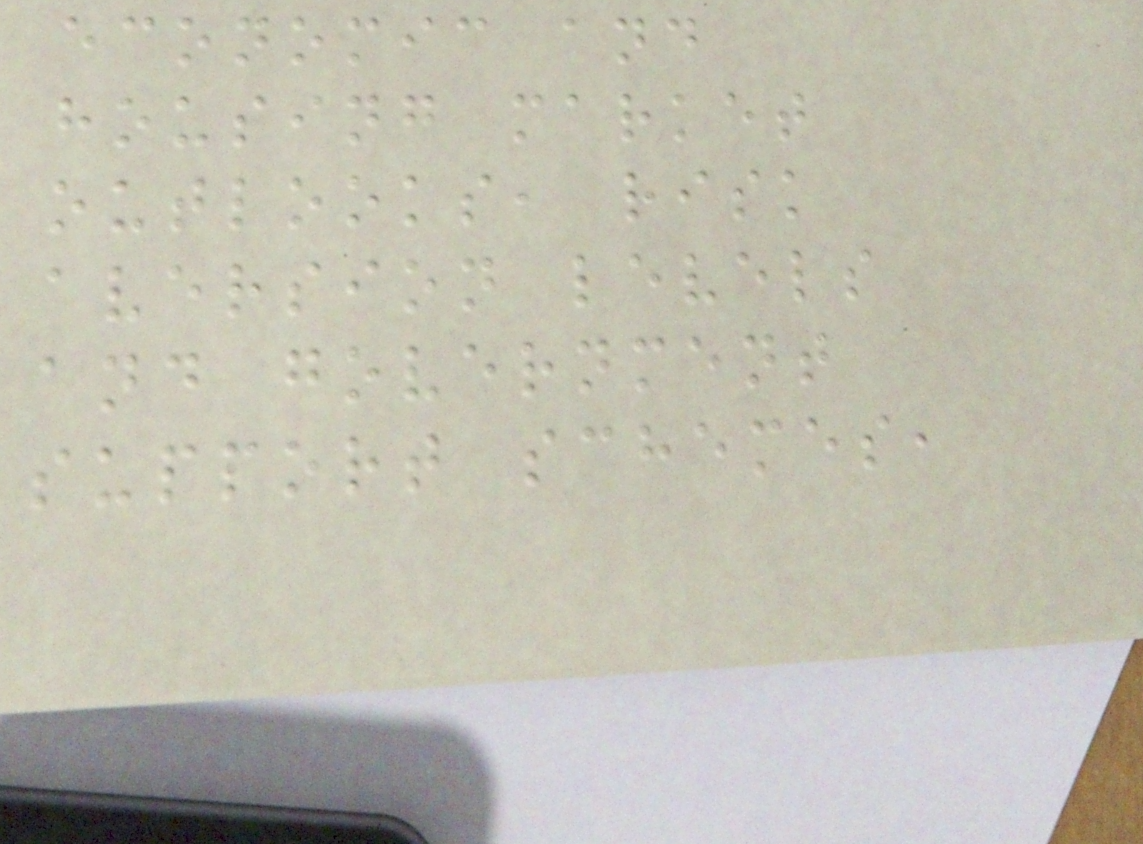economic and
housing market
outlooks, risk
aversion levels
and government
support schemes,
